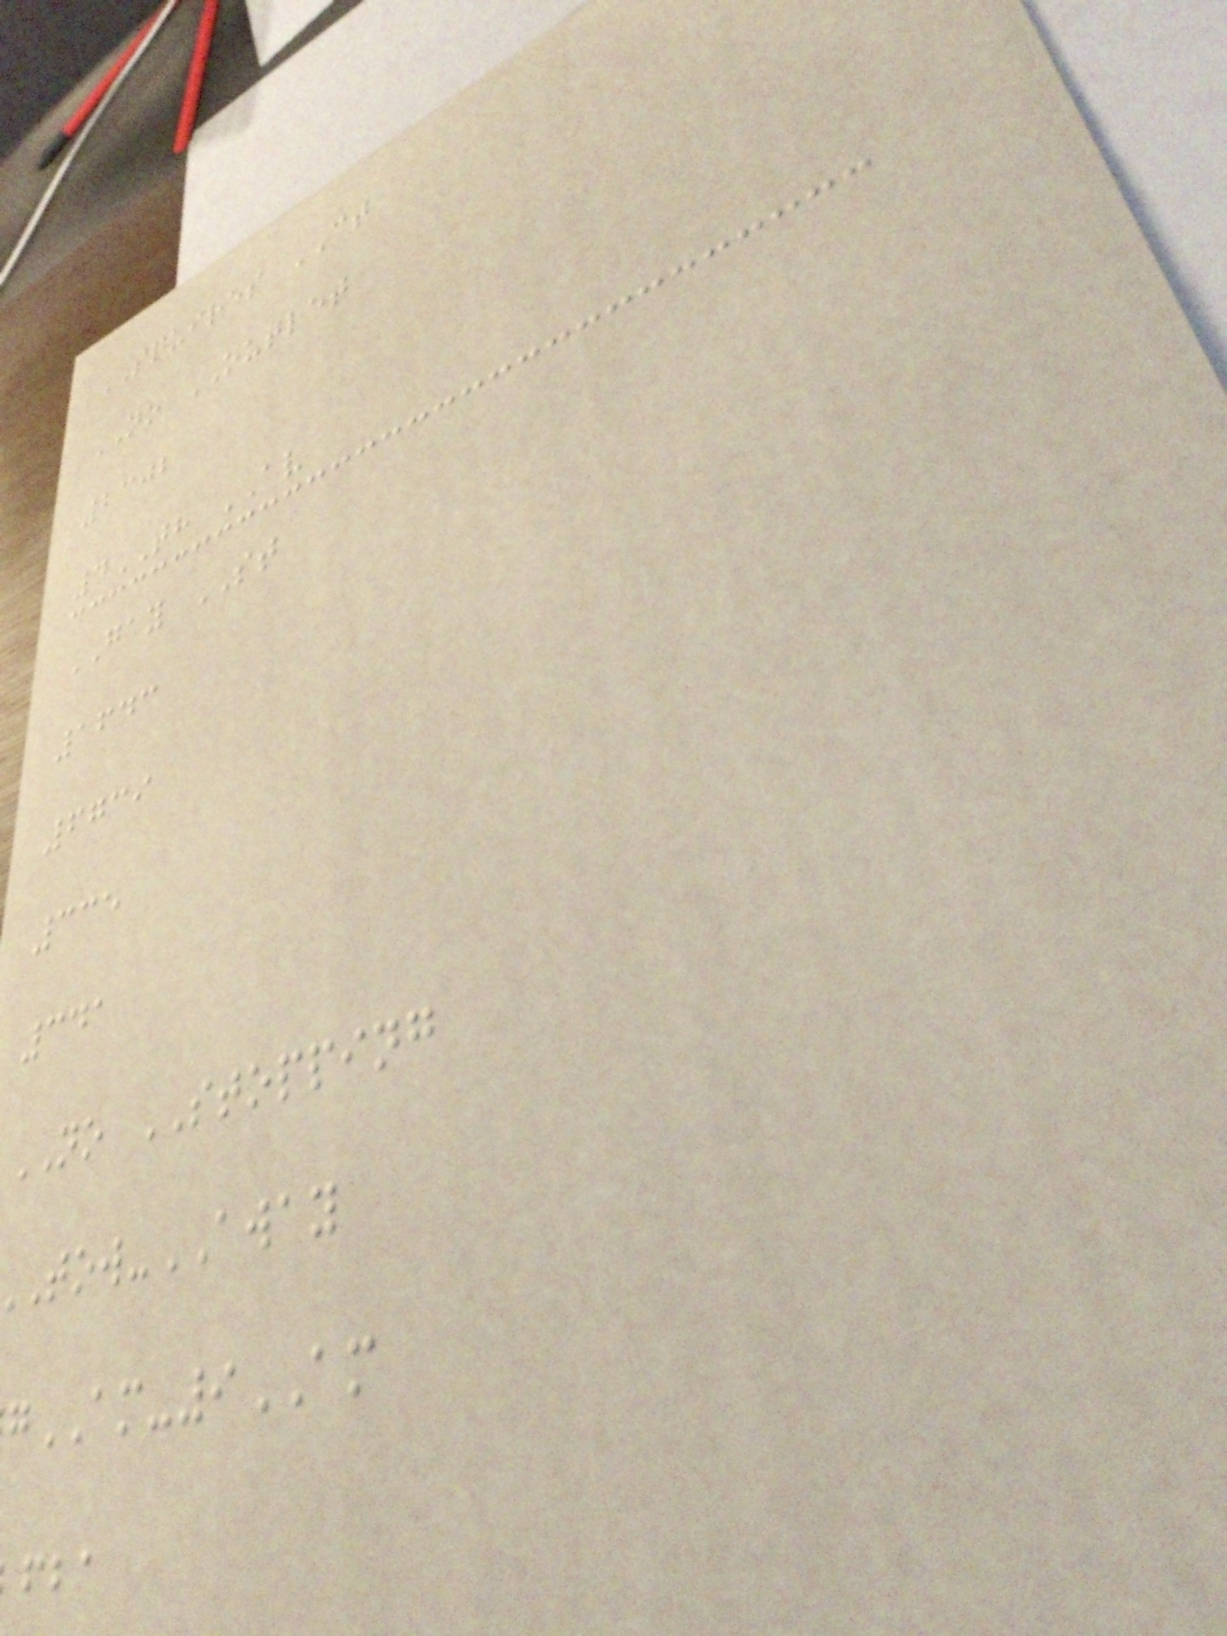SQUIRES CT
NO OUTLET
2302
4TH AV
GAY ST
1643
6739
335
341
NO STOPPING
-AWAY
AM-9AM
